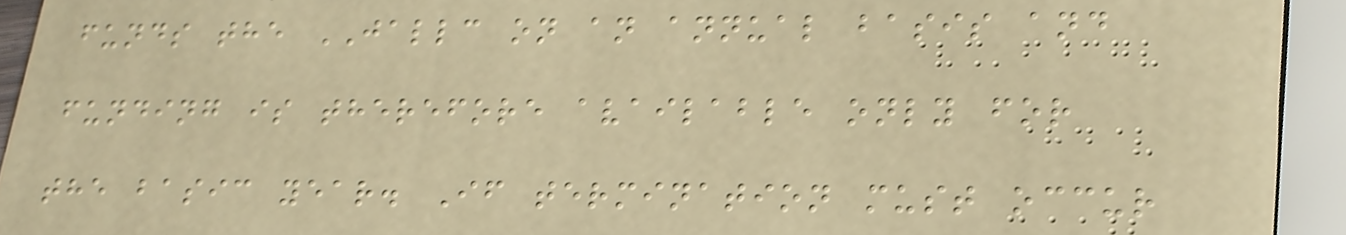funds the JALLC on an annual basis and
funding is therefore available only for
the basic year. If termination must occur
